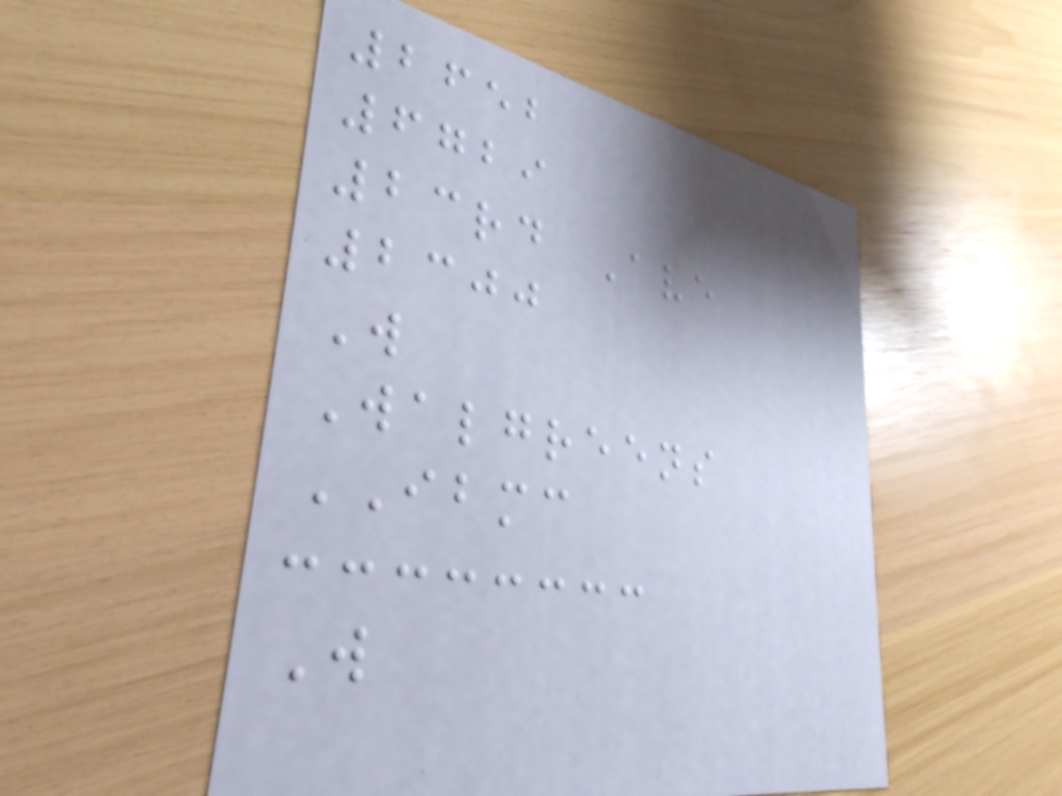2652
6729
23rd Ave
2300
W
Walgreens
IBMC
W
